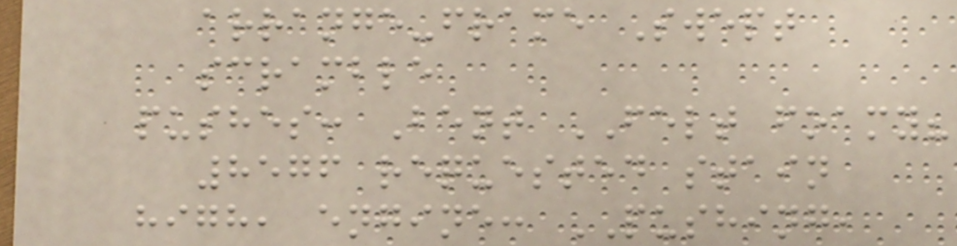arrange-frame Swept
scramble
pushes: Bent FELT foamy?
8576 requested stain
high, engine: PUSHING,
